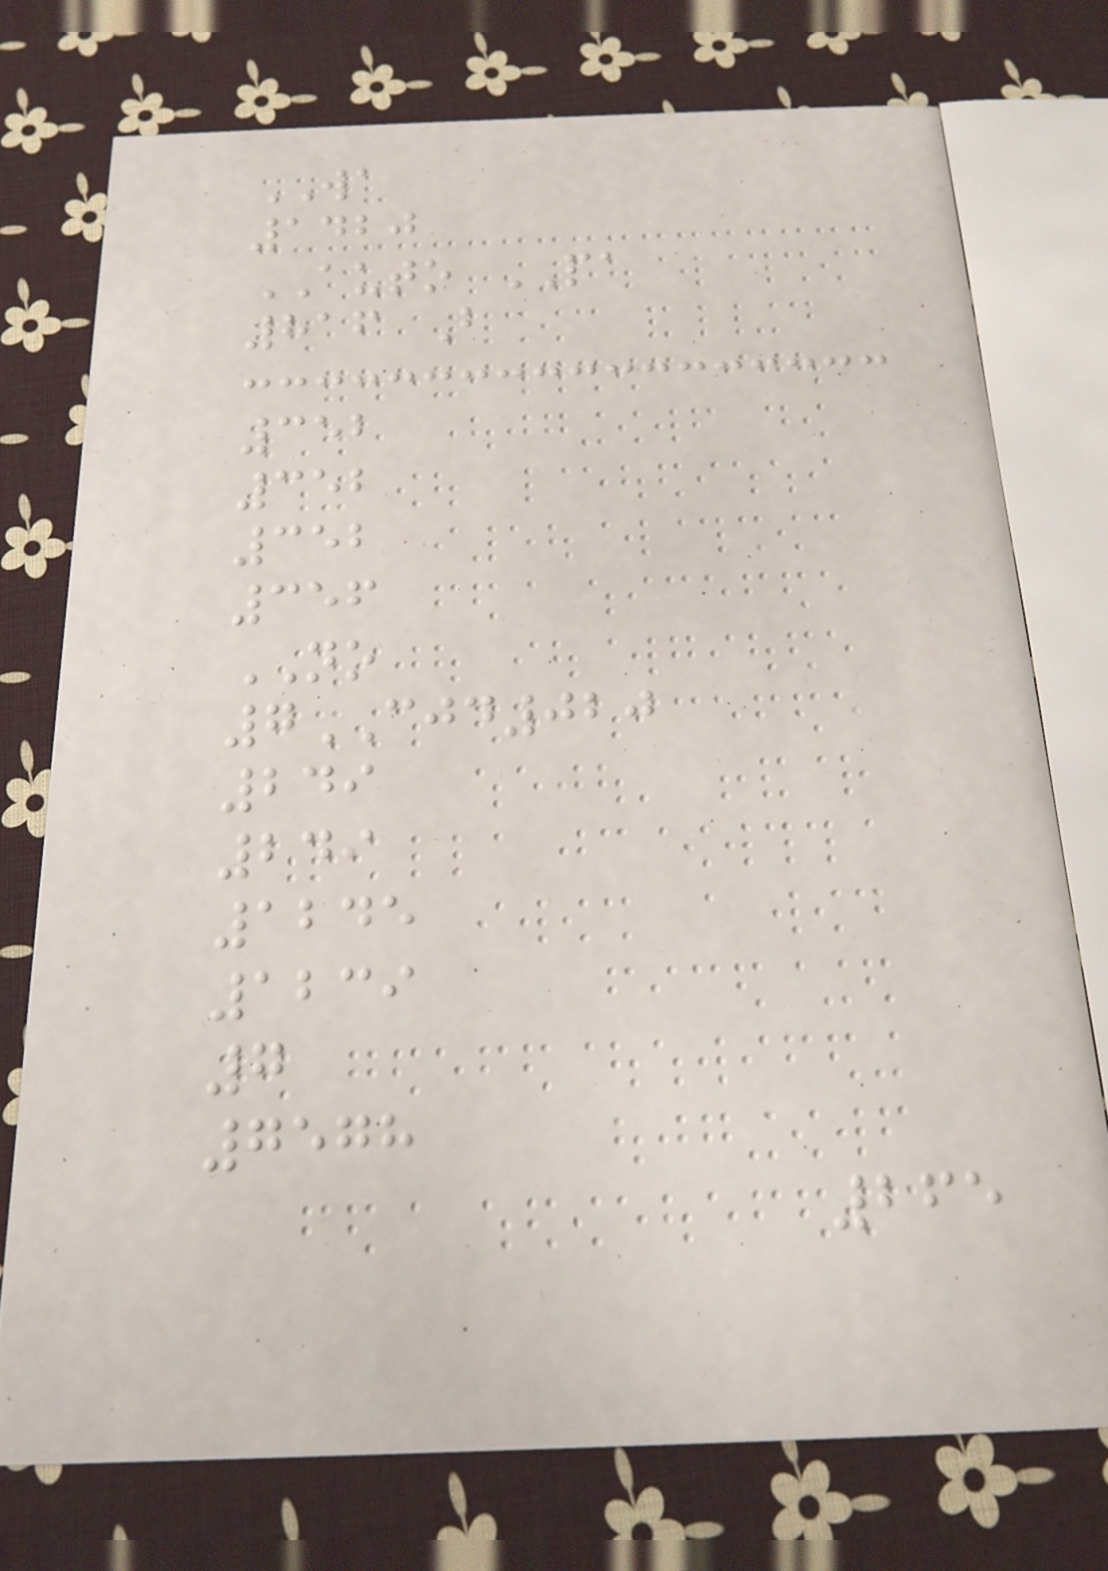WA
1420
AUTO PA
816 B
352
352
352
356
NO
7CJD020
249
249
1245
1239
7
7578
265
